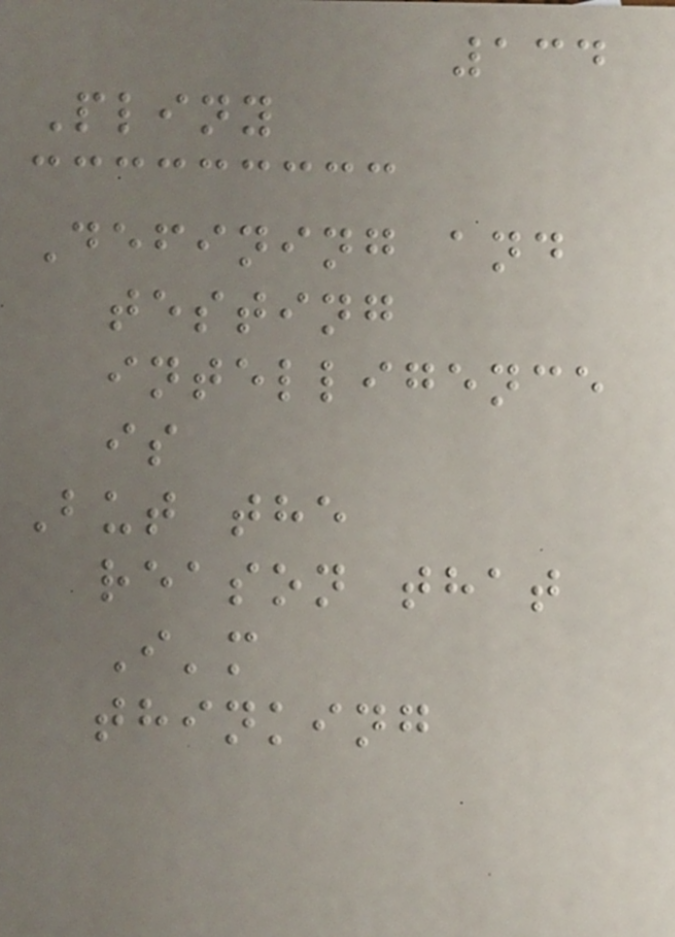134
Pliny
Defining and
testing
intelligence
is
But the
reason that
I'm
thinking
